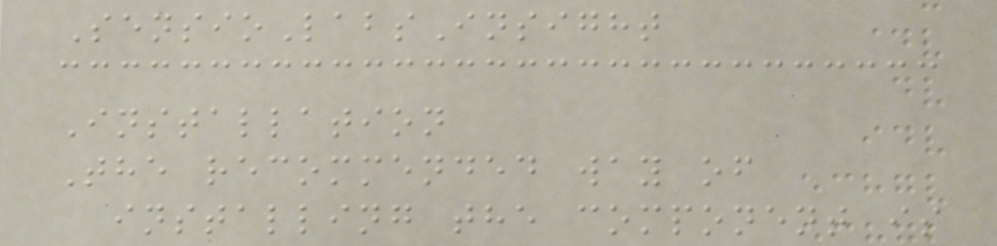SensioLabsInsight
Installation
The recommended way of
installing the component is
